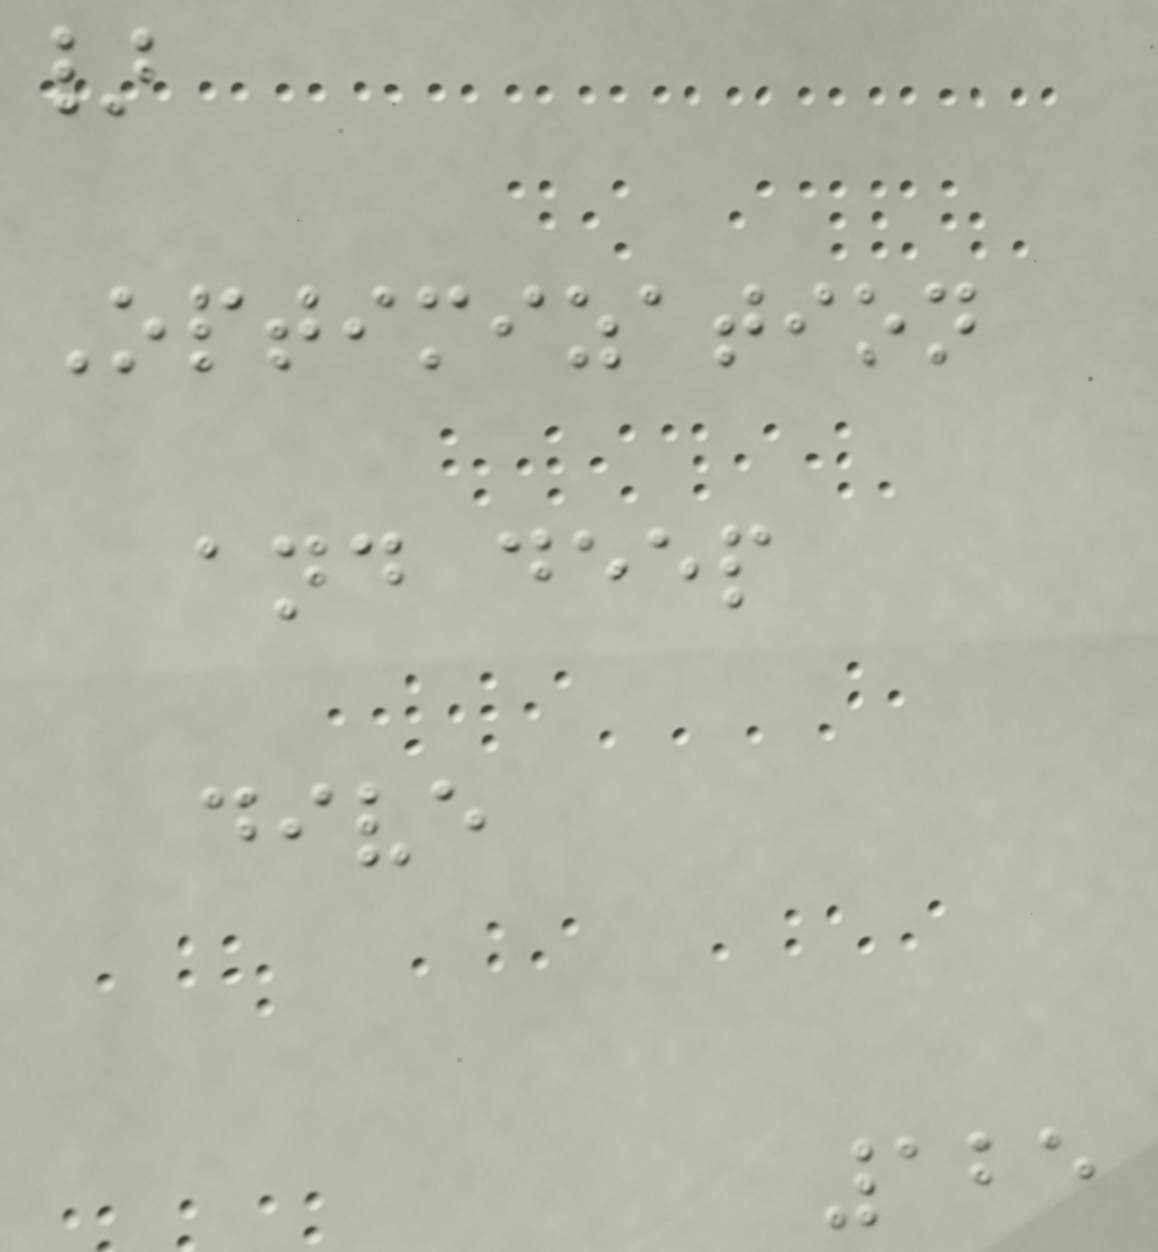}
Optimization
and deep
dive
125
